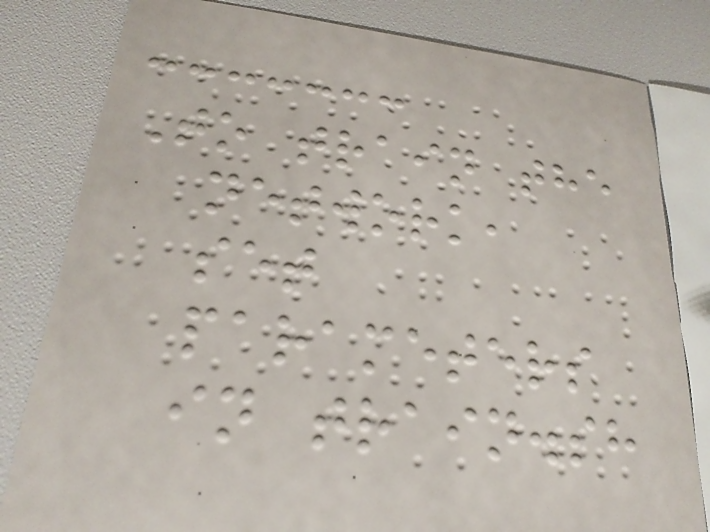To train the
network,
set
parameters
in train.sh
